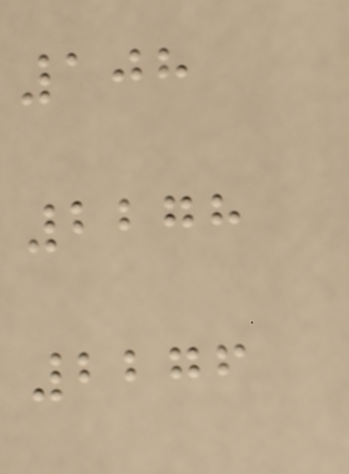108
2278
2276
